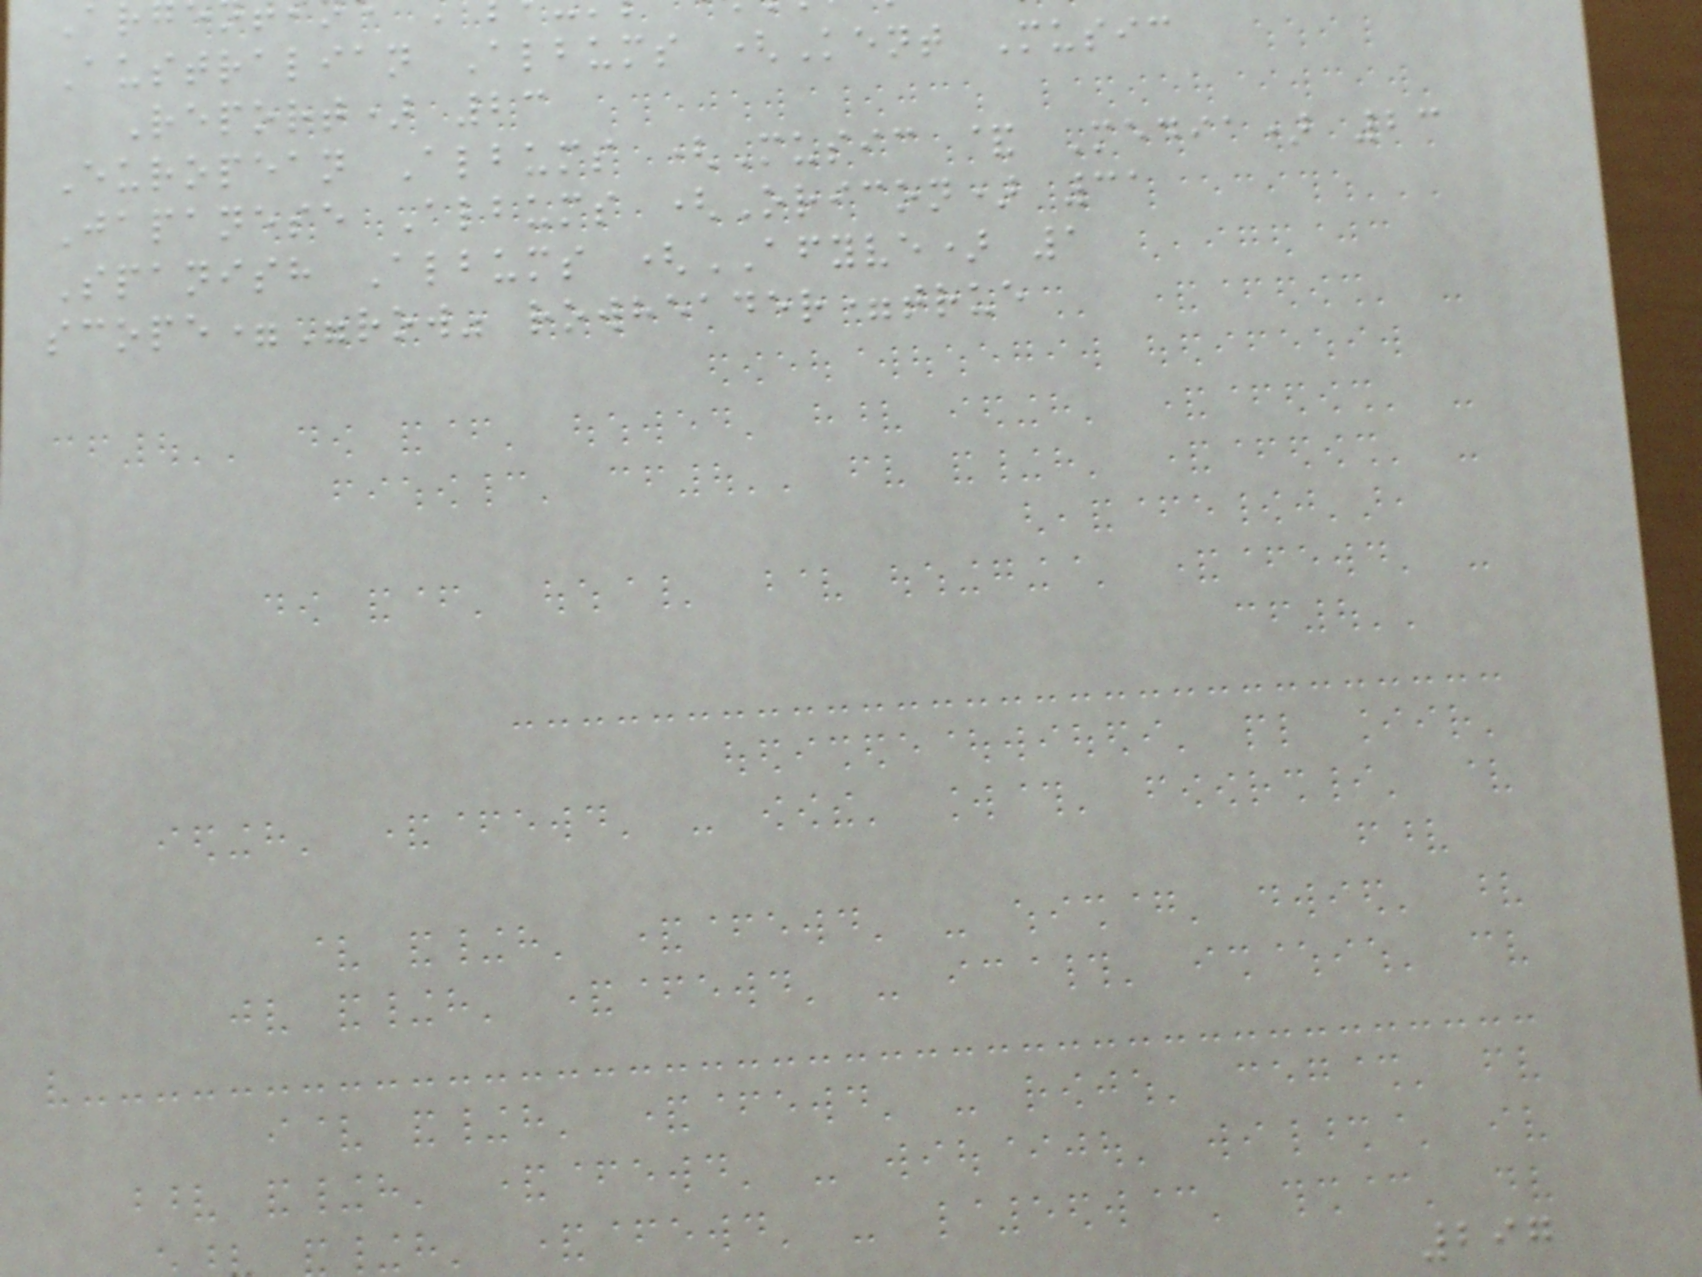Australian Albums (Kent Music
Report) 23
European Albums (Music & Media) 23
Japanese Albums (Oricon) 31
Spanish Albums (AFYVE) 1
scope="row" rowheader=true
297
